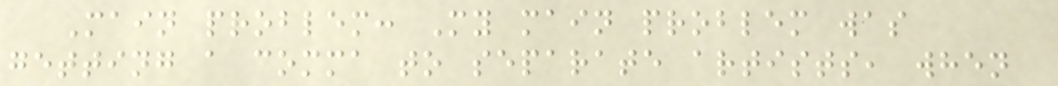Main problem: My main problem was
getting a comma to separate artists, when
